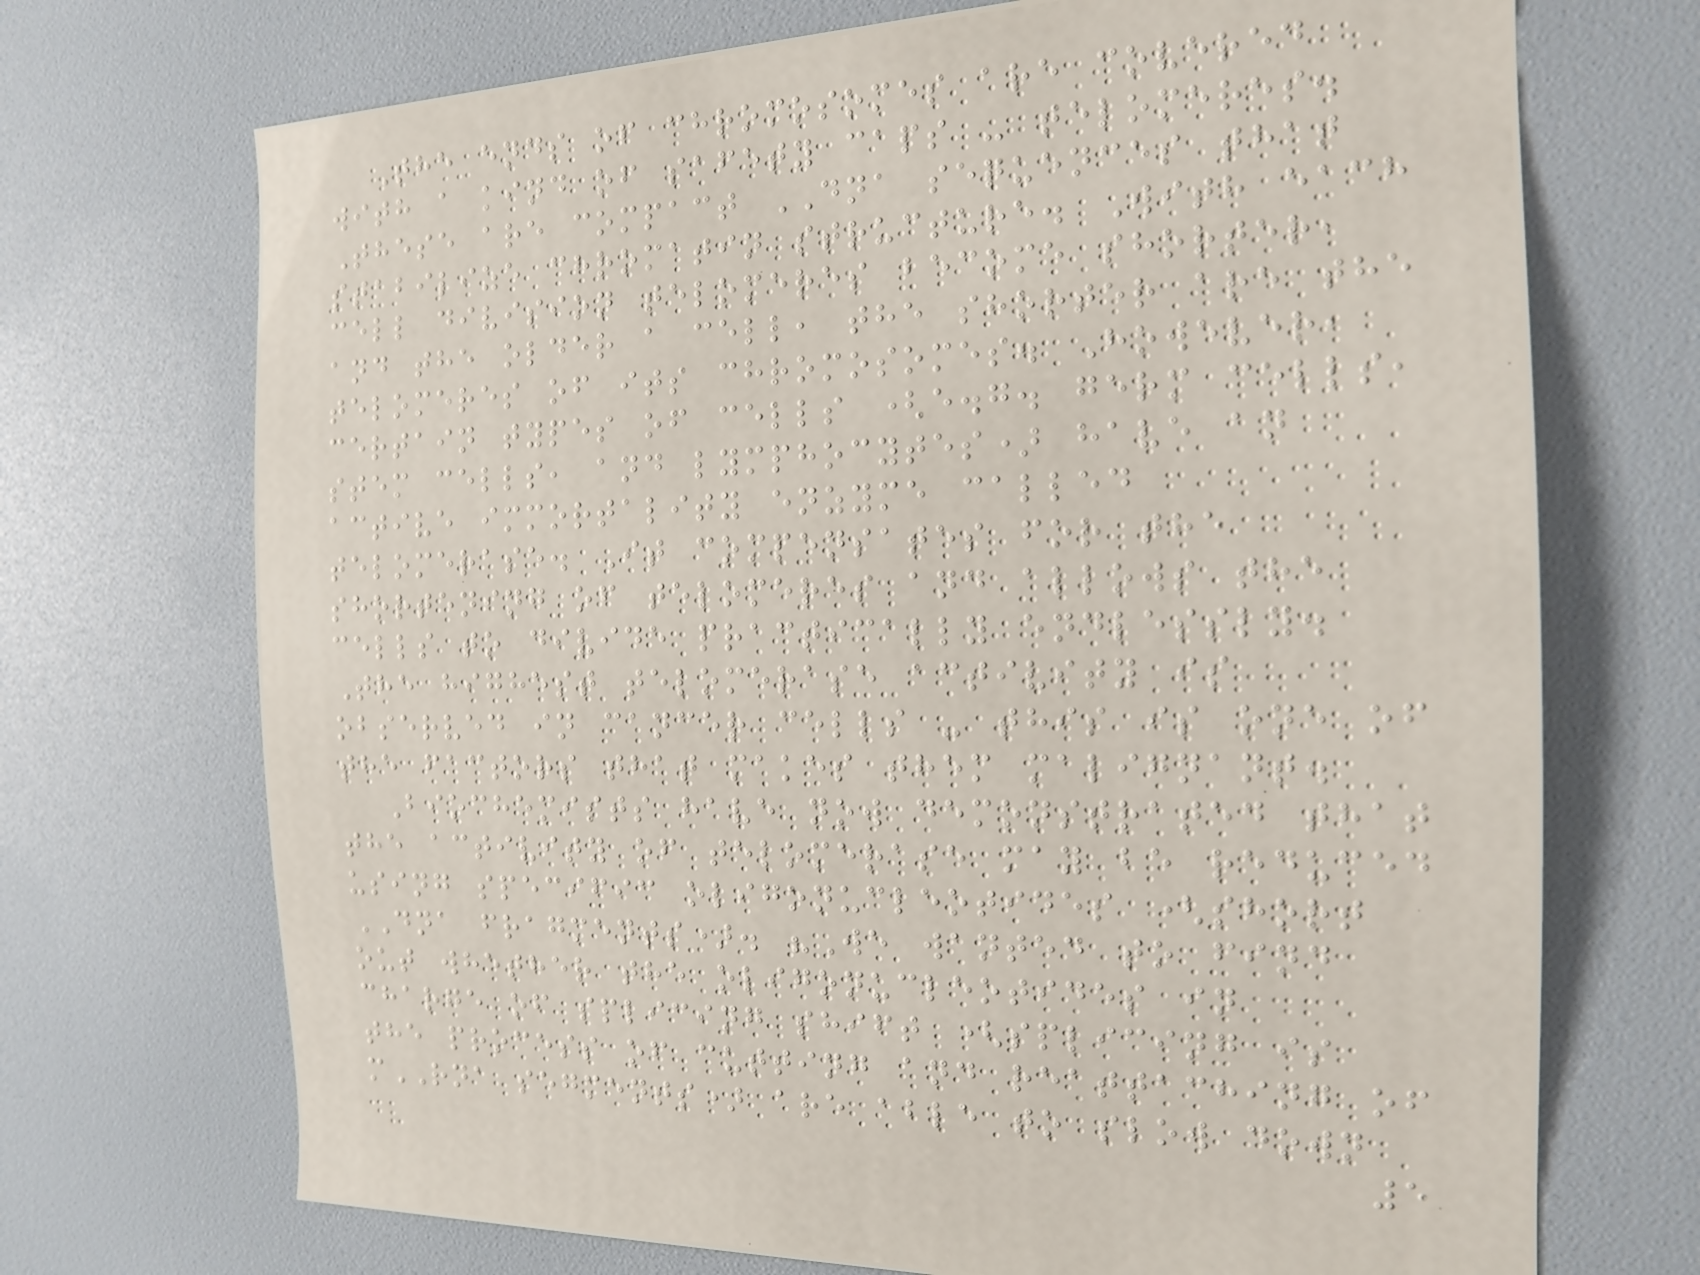The ends of chromosomes are covered
with a kind of safety caps - telomeres.
These are compact DNA sequences that
stabilize chromatin structure. With each
cell division telomeres become shorter,
and the older a cell, the shorter are the
telomeres of its chromosomes. However,
certain types of cells (e.g. germ cells,
stem cells, and lymphocytes) have an
active immortality enzyme called
telomerase. It compensates for the
shortening of telomeres and allows the
cells to divide practically endlessly.
The highest telomerase activity is
observed in cancer cells - this is one of
the factors that makes them malignant.
Biochemists have now demonstrated that
the activity of telomerase may be reduced
using specific oligonucleotides (short
DNA fragments). "We wanted to find
out whether the oligonucleotides in
charge of splicing shift (splicing is
the process of cutting and reattaching of
mRNA segments) are able to slow down
5
